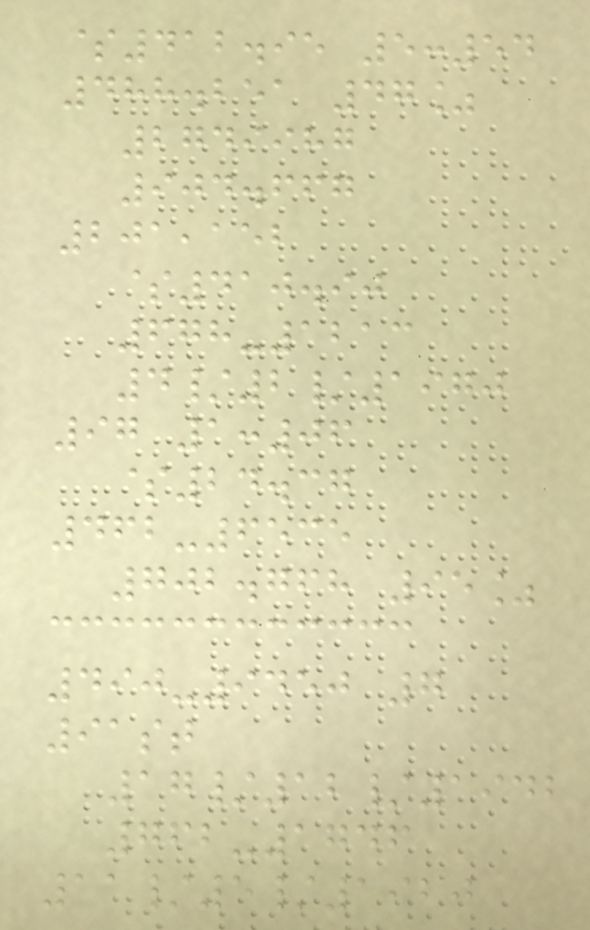$412.95 5:54
488.251 47%
2749987
904.667
201,152
$410.90
678-1213
4/2/1970
97 1:06
$24.37
462-6535
702.768 95%
490-9450 7
91st
17/12/1942
762-1746
11/5/1920
